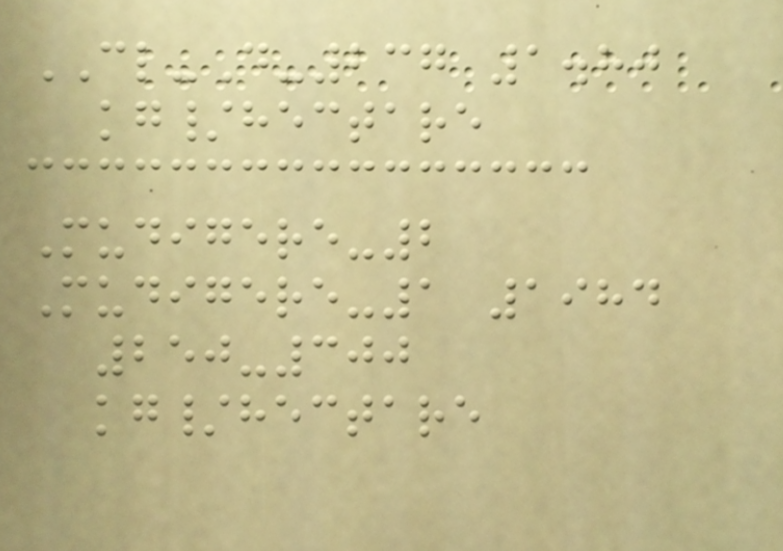CL-D-237 1.80
kg/hectare
Mudigere-2
Mudigere-1 1984
250-300
kg/hectare
